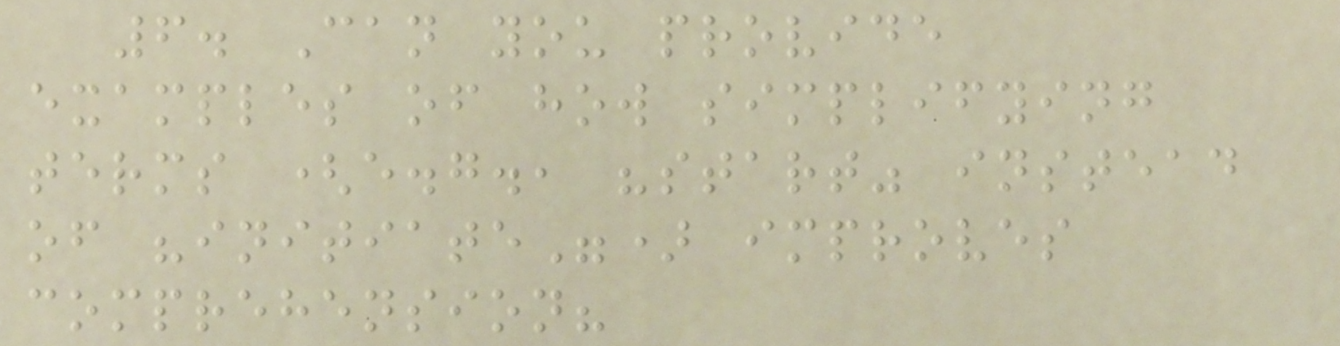6. Can you provide
examples of how simplifying
terms (e.g., "start" instead
of "initiate") improves
comprehension?
